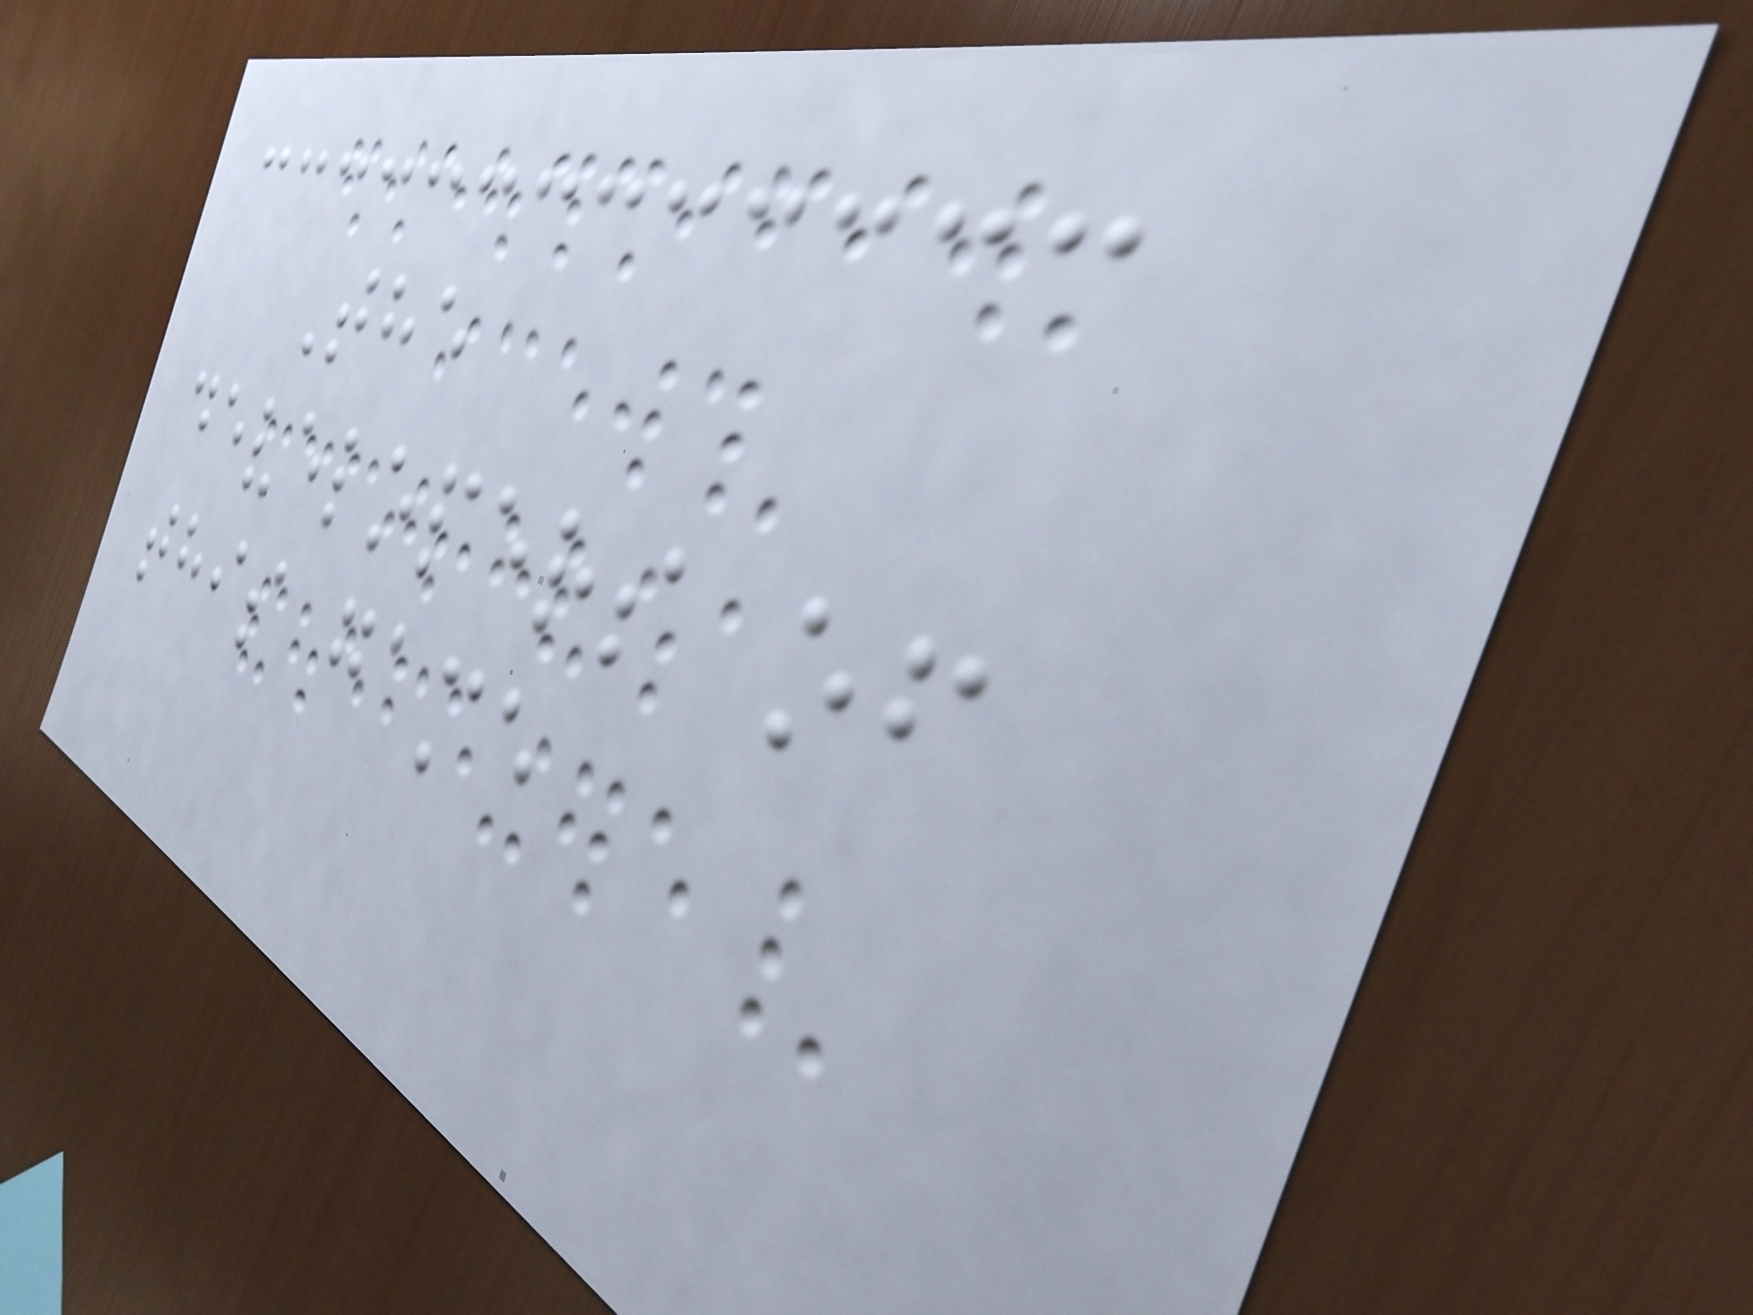The
developers of
this game
